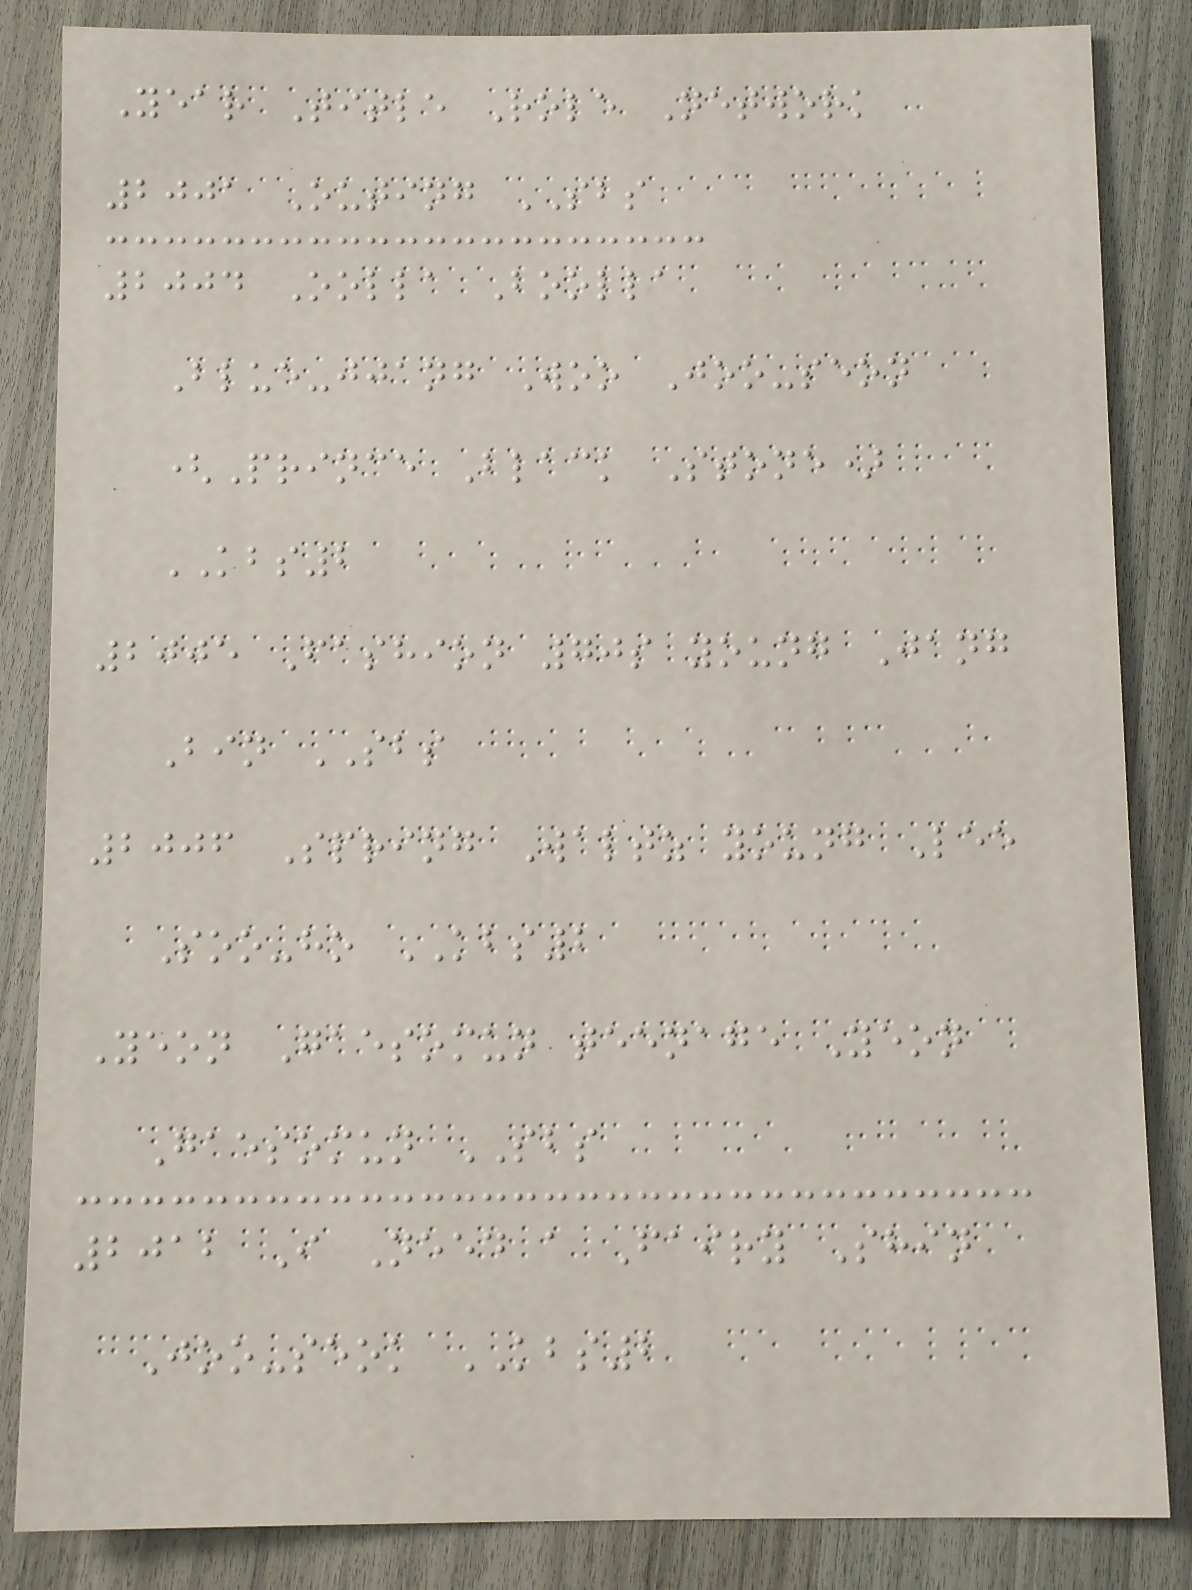Year Title Role Network
2001 Outing SBS
2004 Oolla Boolla
Blue-jjang Woo Joo-seon
(Prince Black Stone)
KBS2
2005 Fashion 70s young Jang
Bin SBS
2006 Spring Waltz young Lee
Soo-ho KBS2
Yeon Gaesomun teenage Yeon
Gaesomun SBS
2012 I Need a Fairy Shin
Joo-seok KBS2
